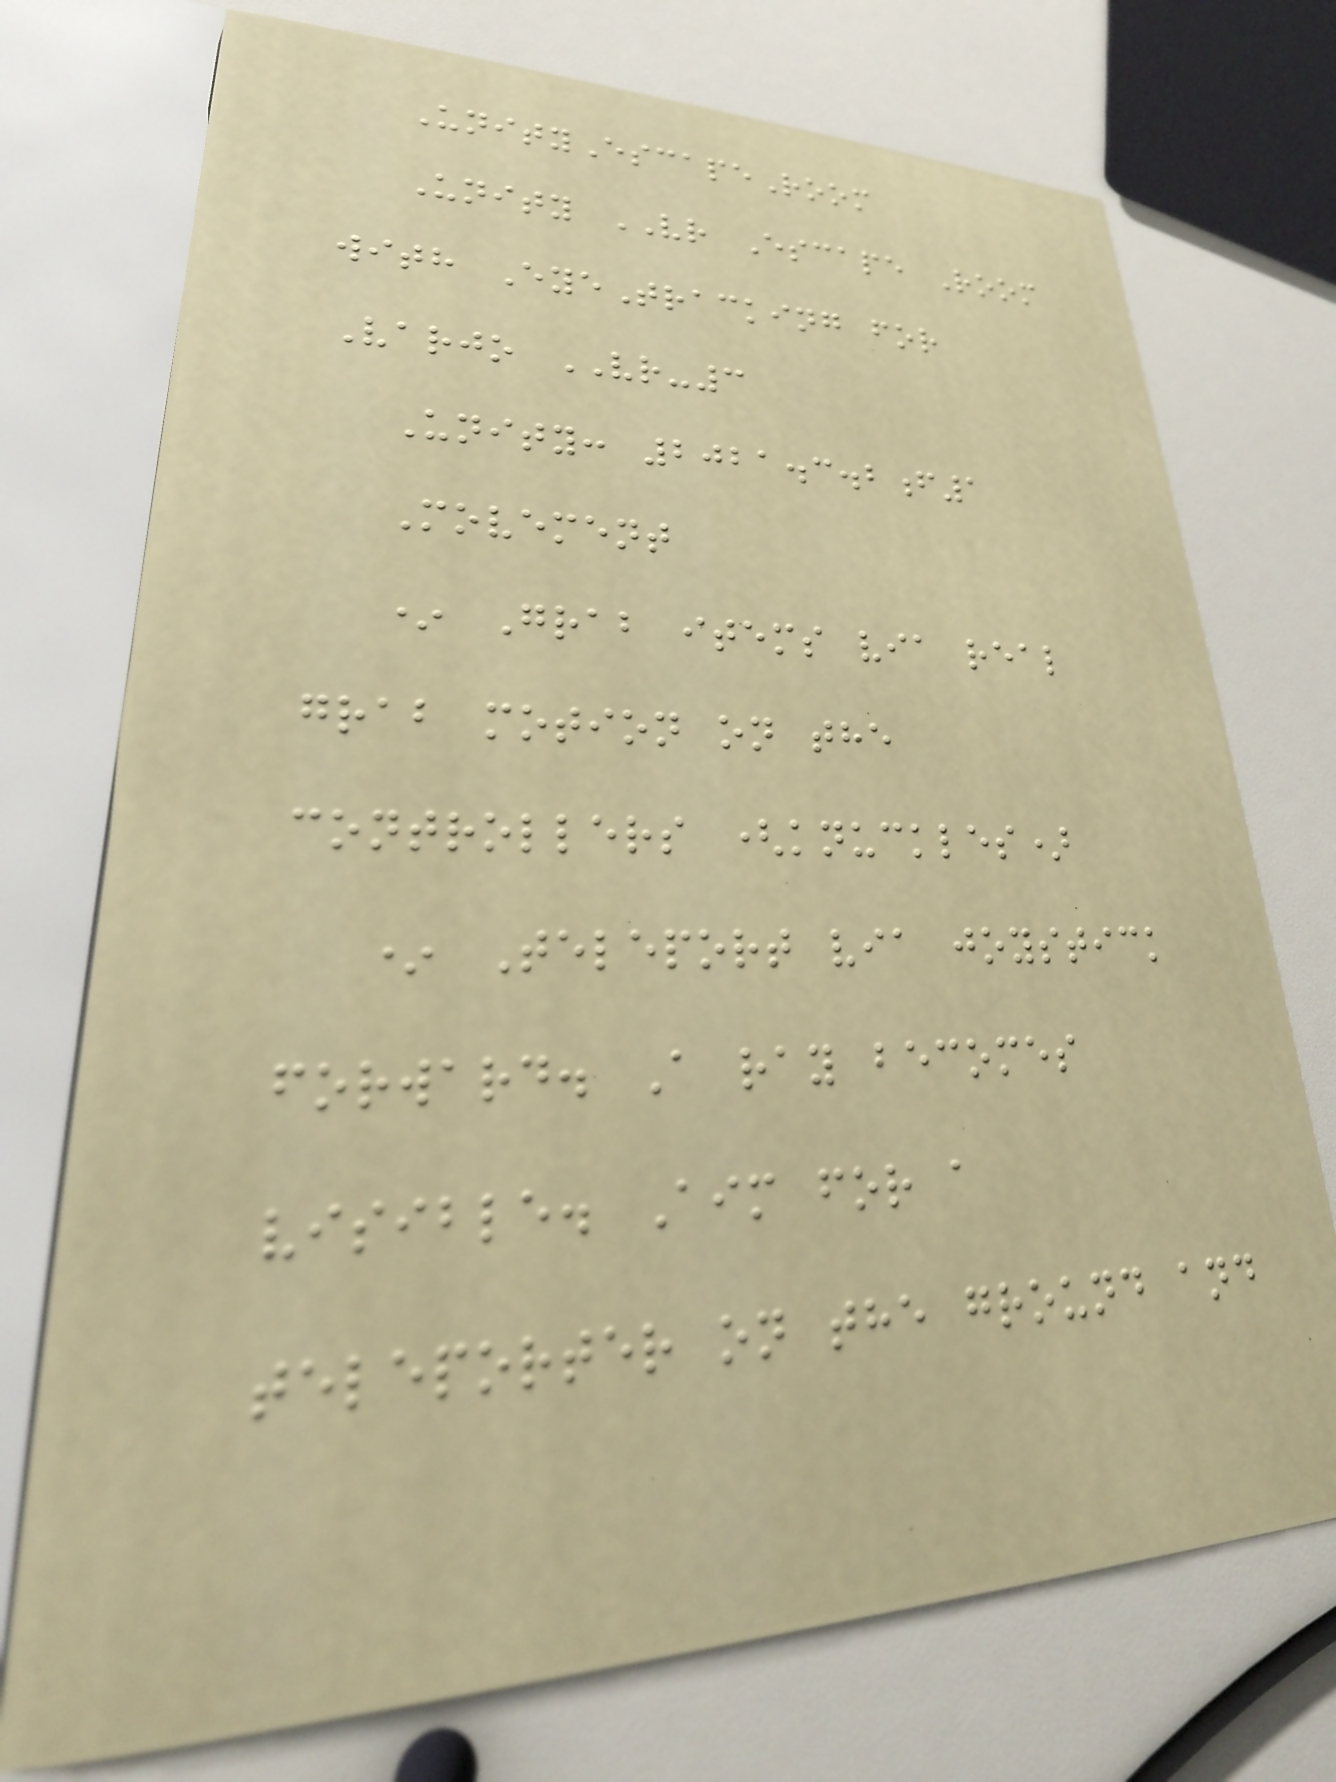UnityEscapeRoom
Unity VR Escape Room
with EyeTracking for
Varjo VR-3
Unity: 2021.3.2f1
Movement
* Grab items via real
grab motion on the
controllers (knuckles)
* Teleport via joystick
forward. A ray becomes
visible. Aim for a
teleporter on the ground and
